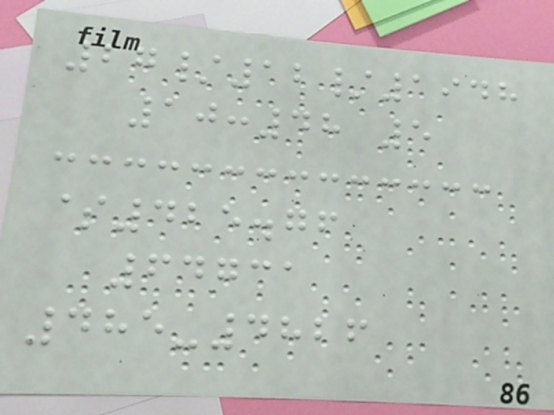27/12/1948
10:48 5
$425.76
64731
485-4826
